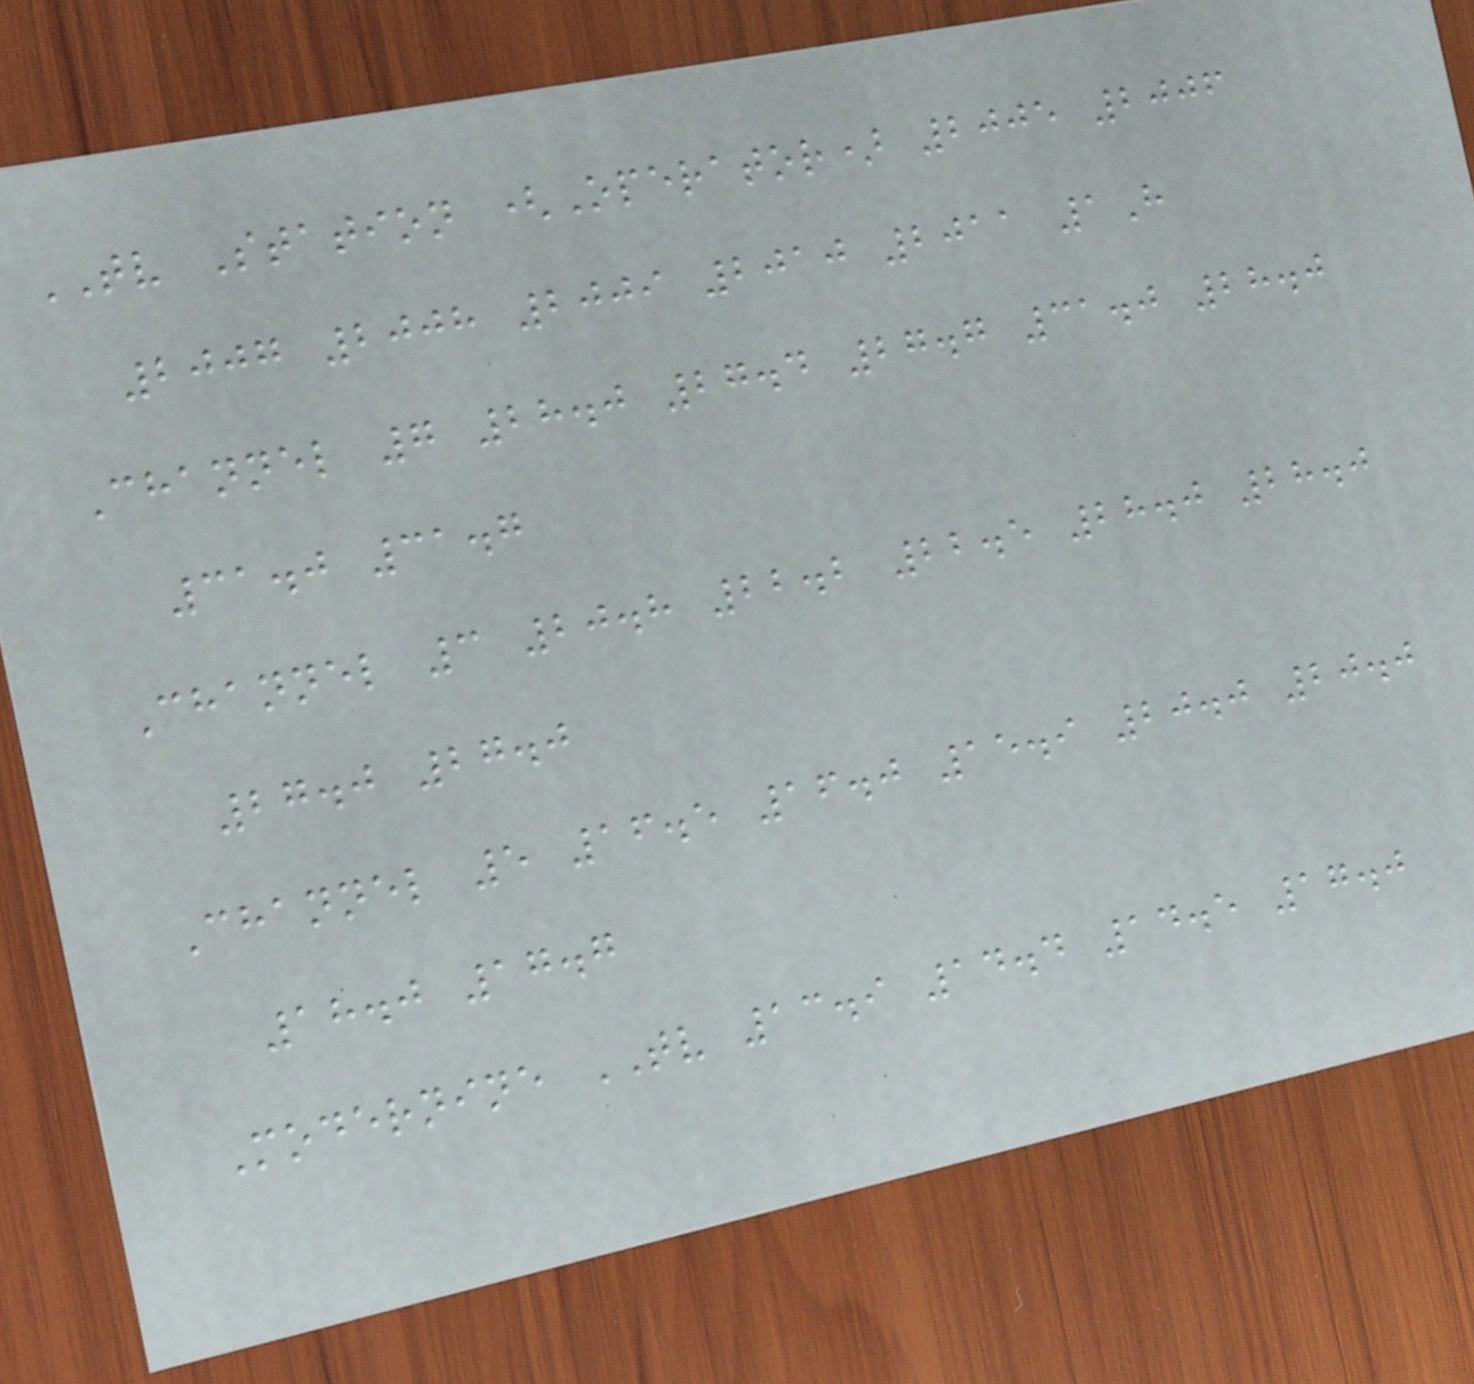TV Station (Operator) 2005 2006
2007 2008 2009 2010 2011 1H
Channel 7 28.0 27.4 27.7 31.0 28.0
31.0 31.7
Channel 3 20.8 22.2 22.5 28.0 28.0
27.0 27.0
Channel 5 16.5 16.0 15.9 20.0 20.0
18.0 17.7
Modernine TV 13.9 14.4 14.5 17.0
